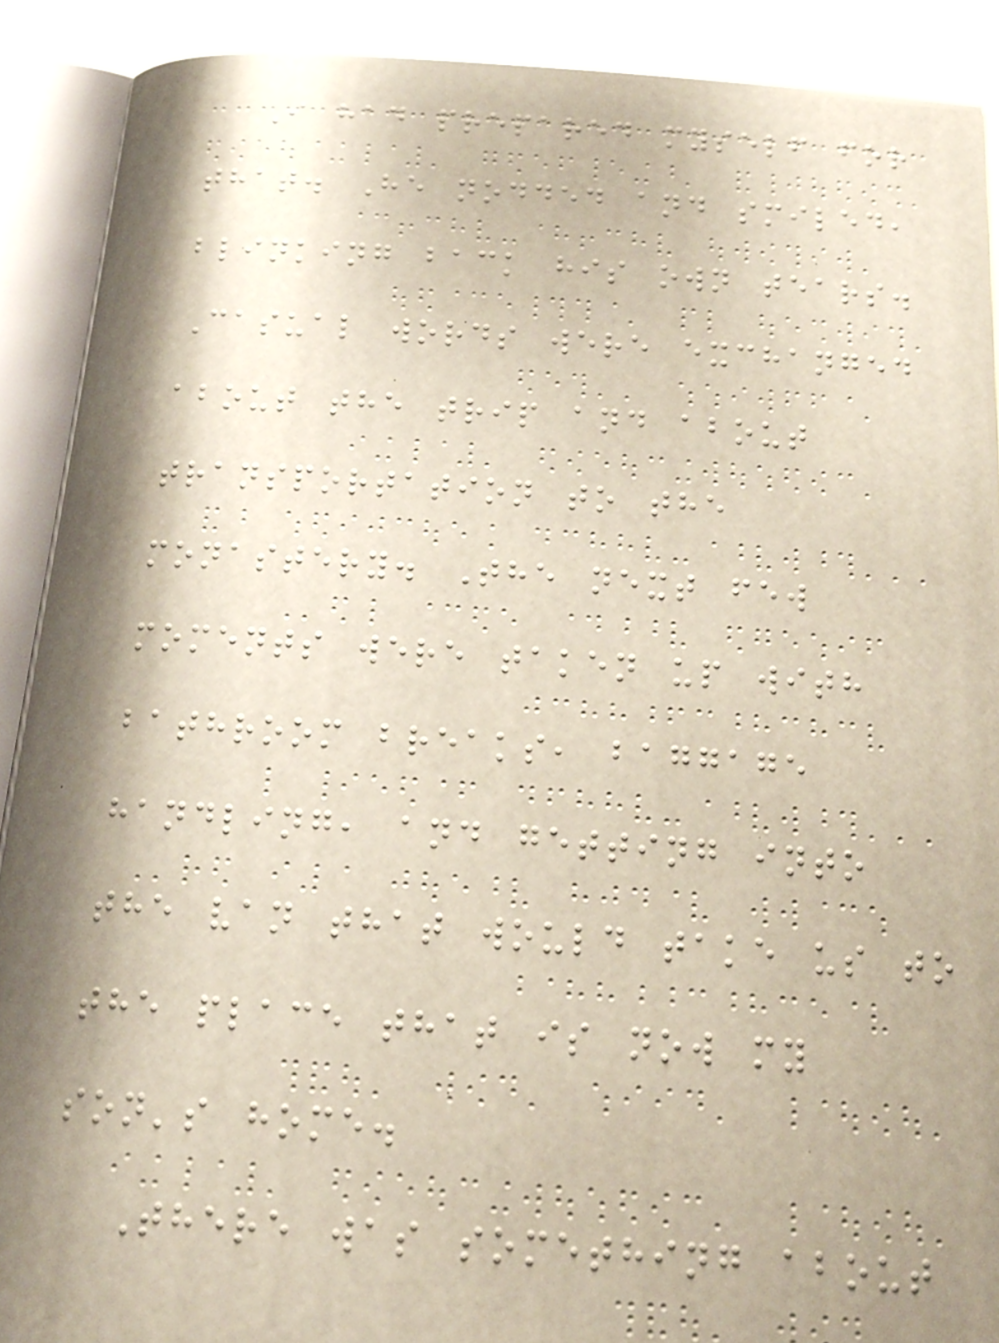I had prepared myself for
that. He nodded and smiled,
blinking back his own tears.
Casual words were exchanged
about the trip and about
transportation to the
monastery. The next few
moments were taken up with
bathroom breaks, baggage
handling, and getting into
the van that would take us to
the place that is now my
son's home.
There was something about
